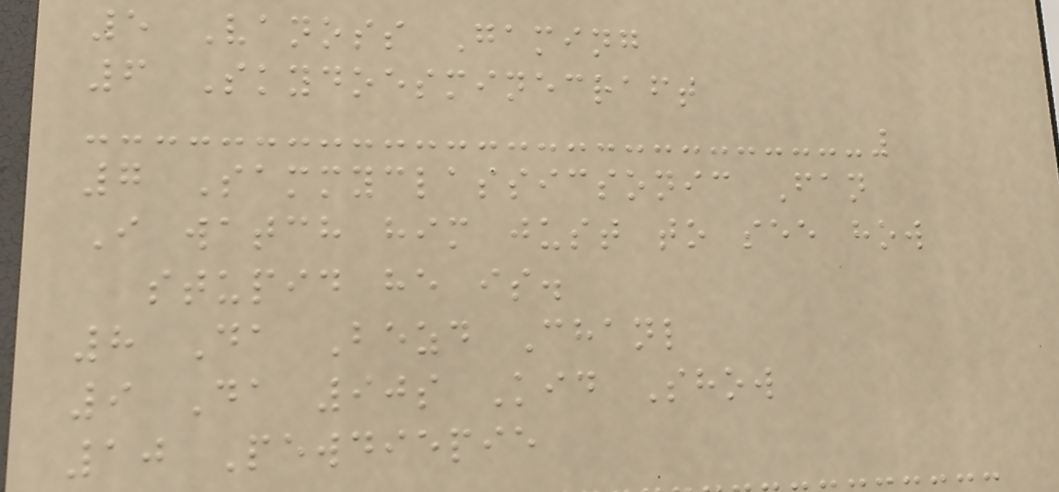5 Vanoss Gaming
6 Skydoesminecraft
7 Sammyclassicsonic Fan
I watch him just to see how
stupid he is.
8 Da Bezd Chanl
9 Da 90s Kid Show
10 Pewdiepie
